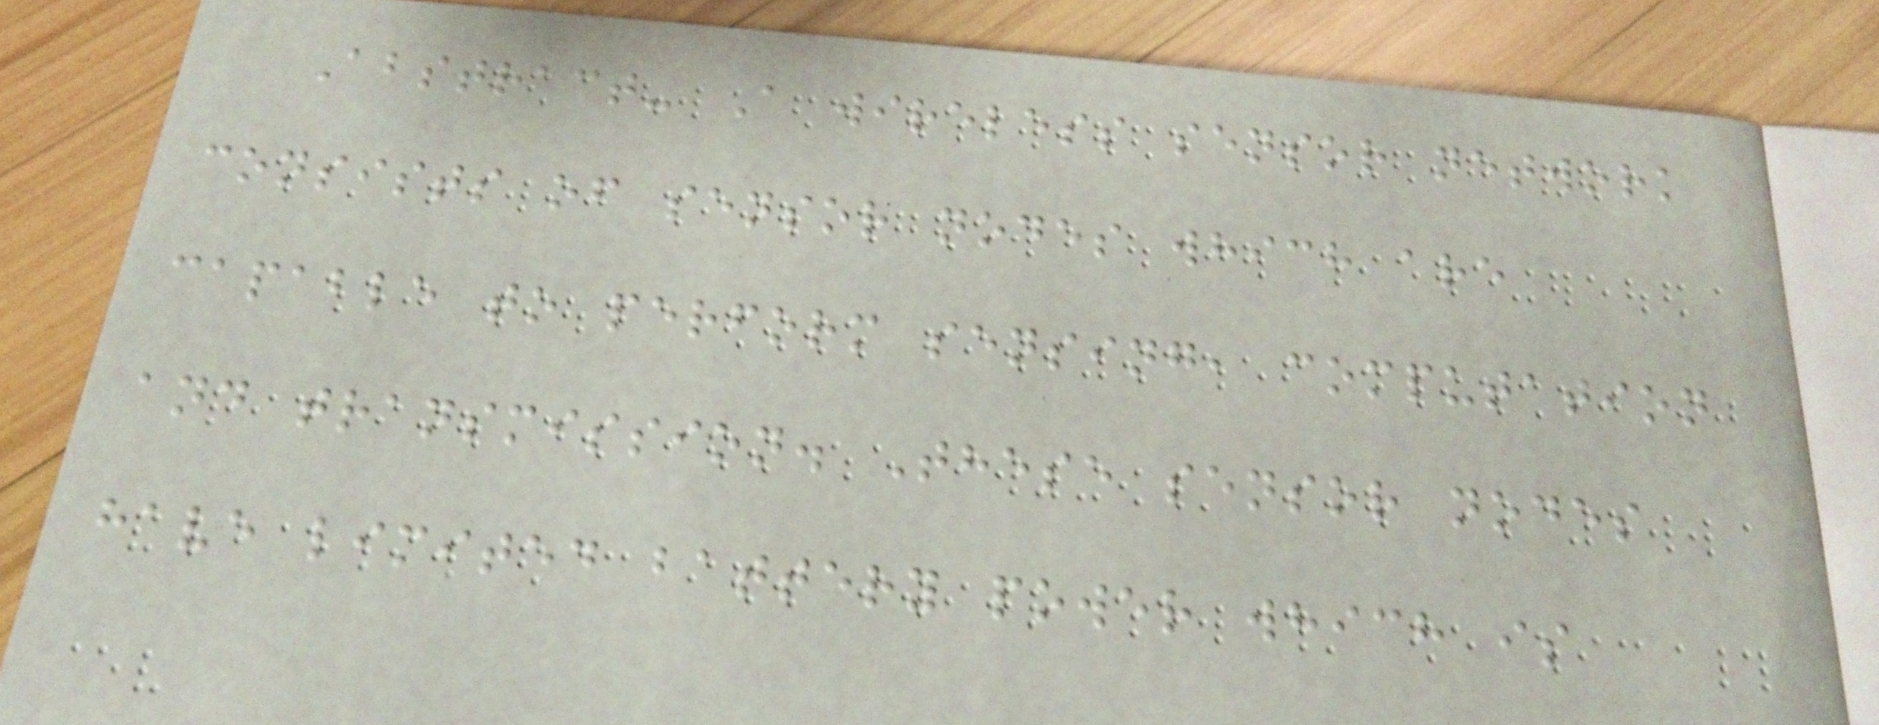Abstract- A wireless sensor network
consists of sensor nodes which are
capable to perform sensing, computation
and transmission. These sensor nodes
have limited battery power which is
